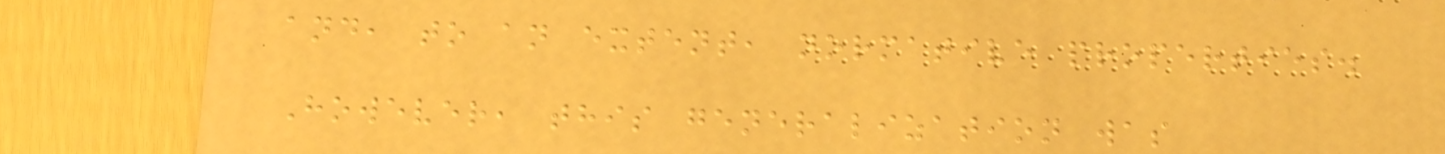and, to an extent, normative properties.
However, this generalization was
